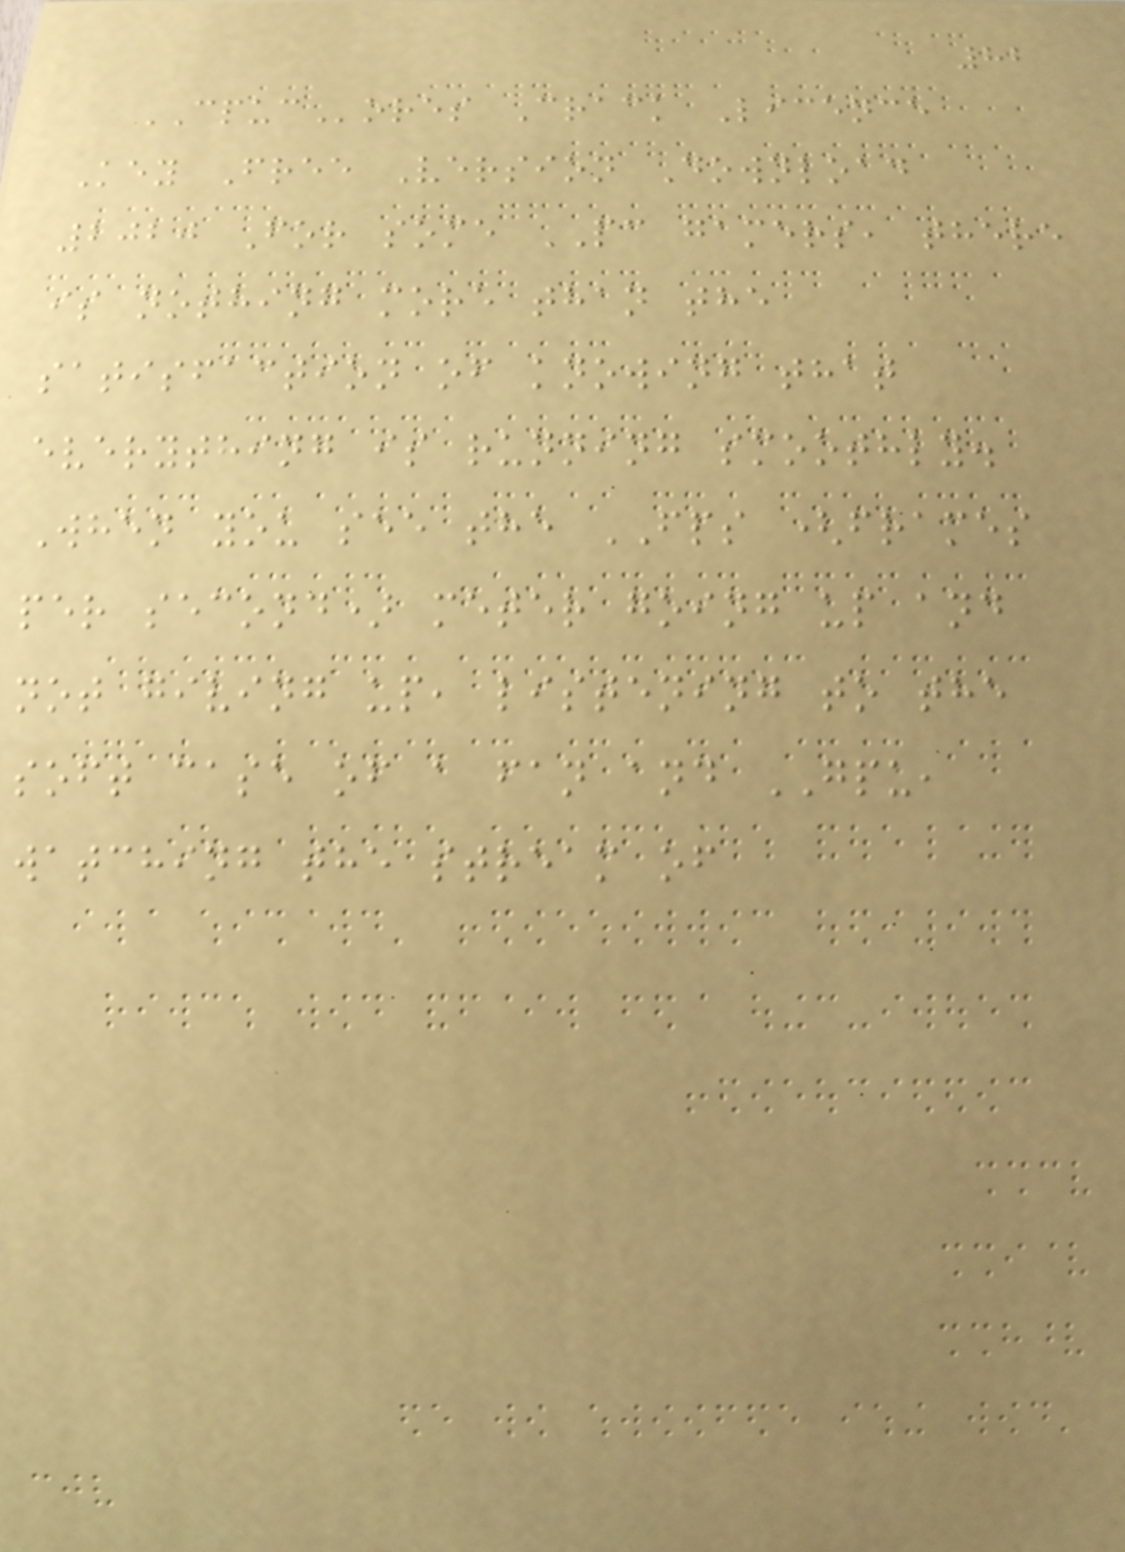82
CPUCores Crack Licence
Key Free Version Download
2020 For some PC gamers, there
is nothing more than the
satisfaction of knowing that
everything is running smoothly.
When you see the FPS (frames
per second) meter going up and
not giving up, listening to the
soft case of a fan and GPU,
watching the stream of
